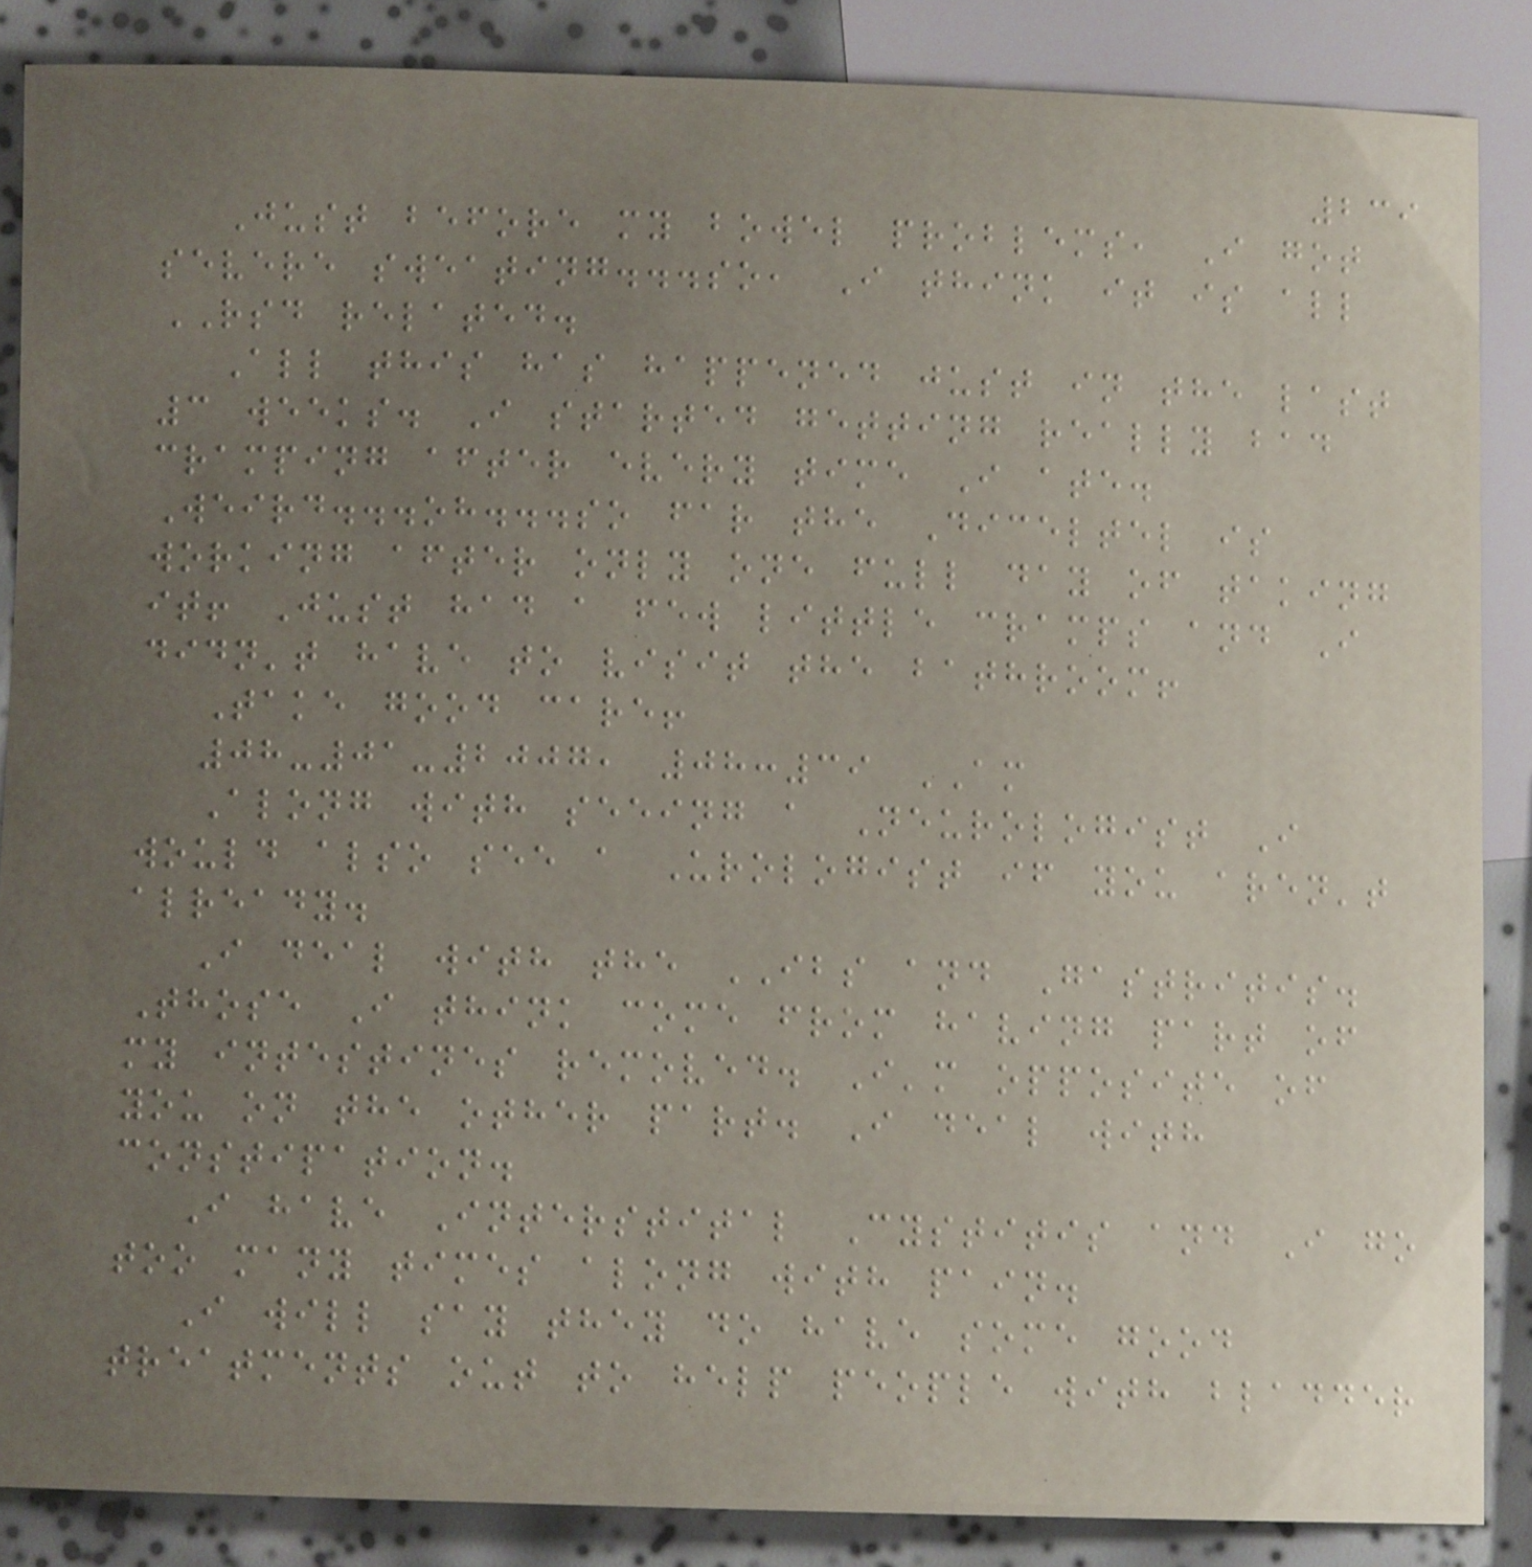239
Just before my bowel problems, I got
severe sweating...so, I think it is all
RSD related.
All this has happened just in the last
3 weeks. I started getting really bad
cramping after every time I ate.
Weird...oh...so far the Diceltel is
working after only one full day of taking
it! Just had a few little cramps and I
didn't have to visit the bathroom!
Take good care!
08-01-2007, 08:39 AM
Along with seeing a Neurologist I
would also see a Urologist if you aren't
already.
I deal with the IBS and Gastritis.
Those I think come from having part of
my intestines removed. I'm opposite of
you on the other part. I deal with
constipation.
I have Interstital Cystitis and I go
too many times along with pain.
I will say they do have some good
treatments out to help people with bladder
